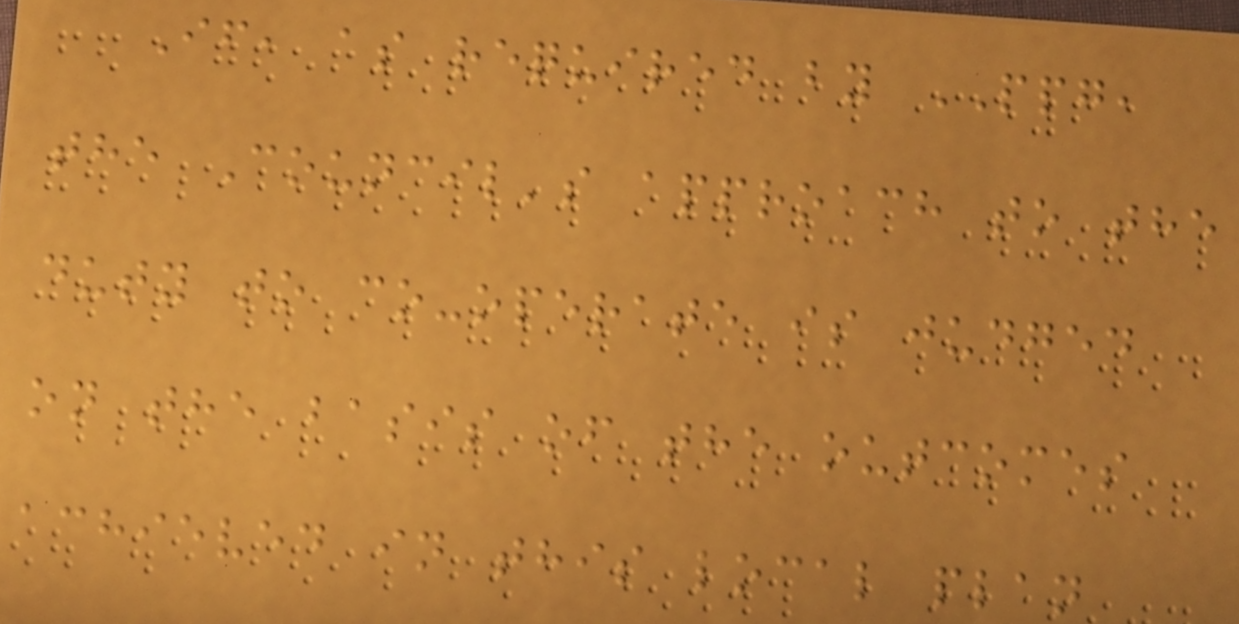If, as required by PPG,
the Council's approach to the
duty to co-operate is judged
on the basis of the outcomes
achieved in this local plan
